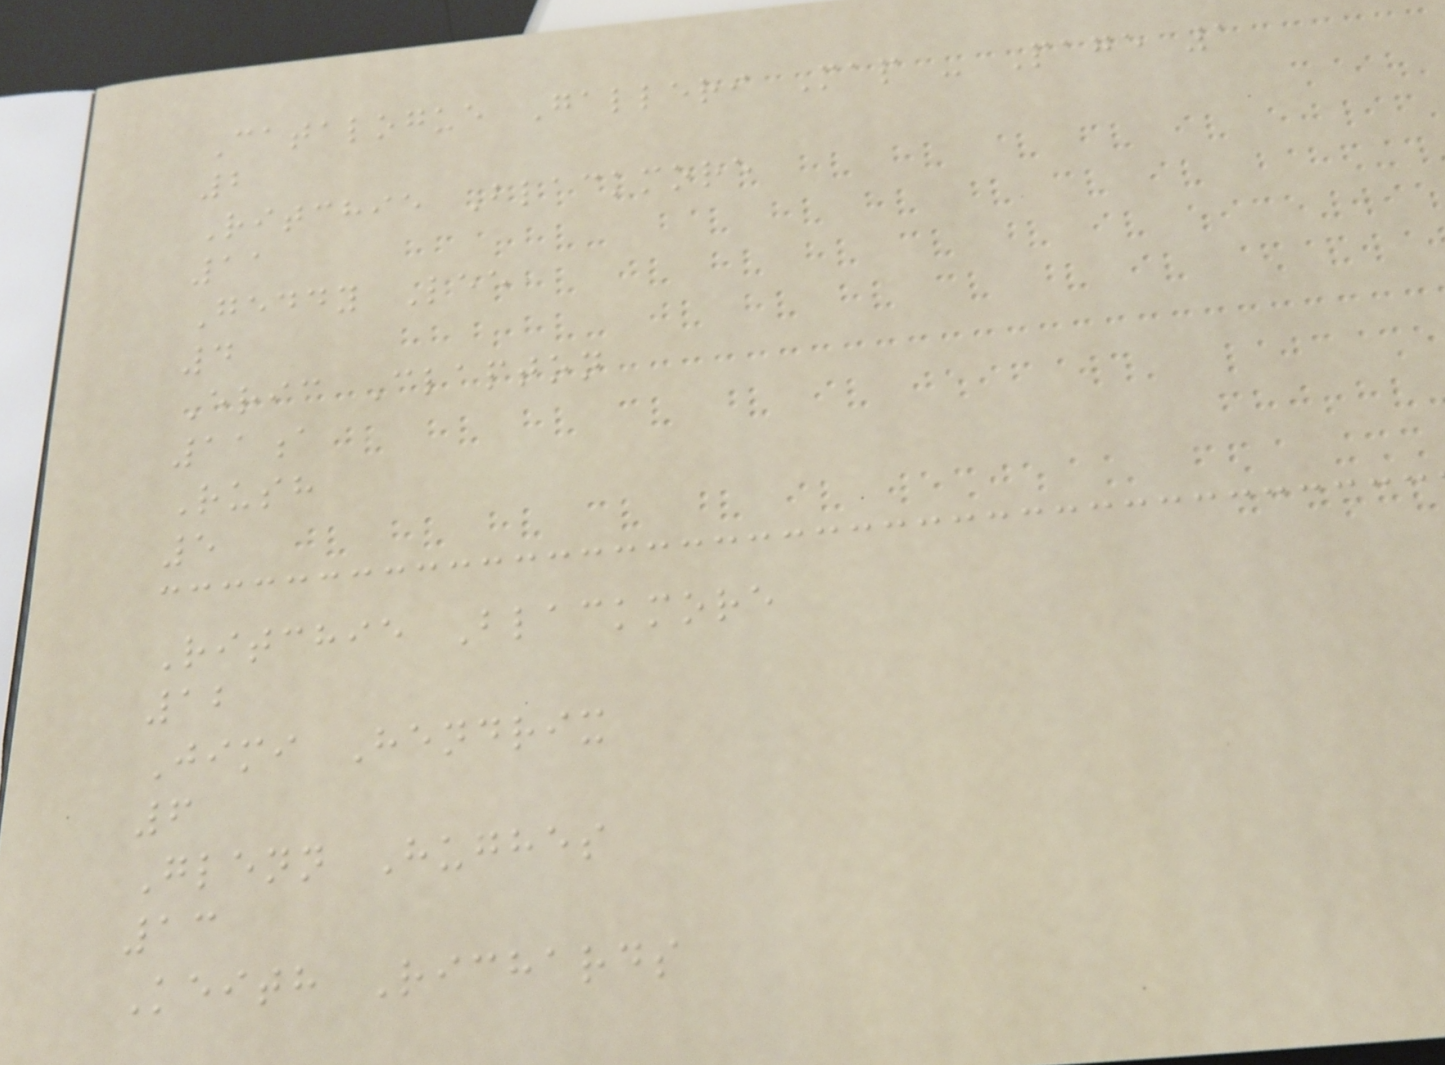Catalogue Galleri Map - Page 1
2
Ritchie Blackmore
11
Geddy Lee
4
Eric Clapton
11a
Rush
5
Ritchie Blackmore
12
Jimi Hendrix
6
Glenn Hughes
13
Keith Richards
